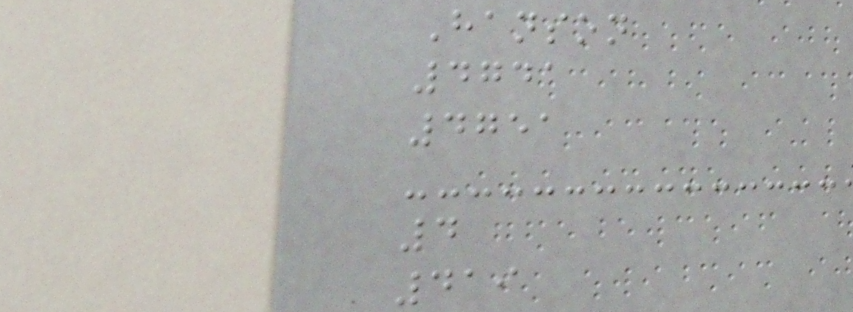Hanson
4741
4751
4
419
